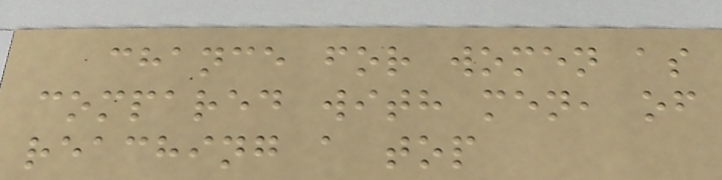chance for women as
compared with men, of
reaching a top
